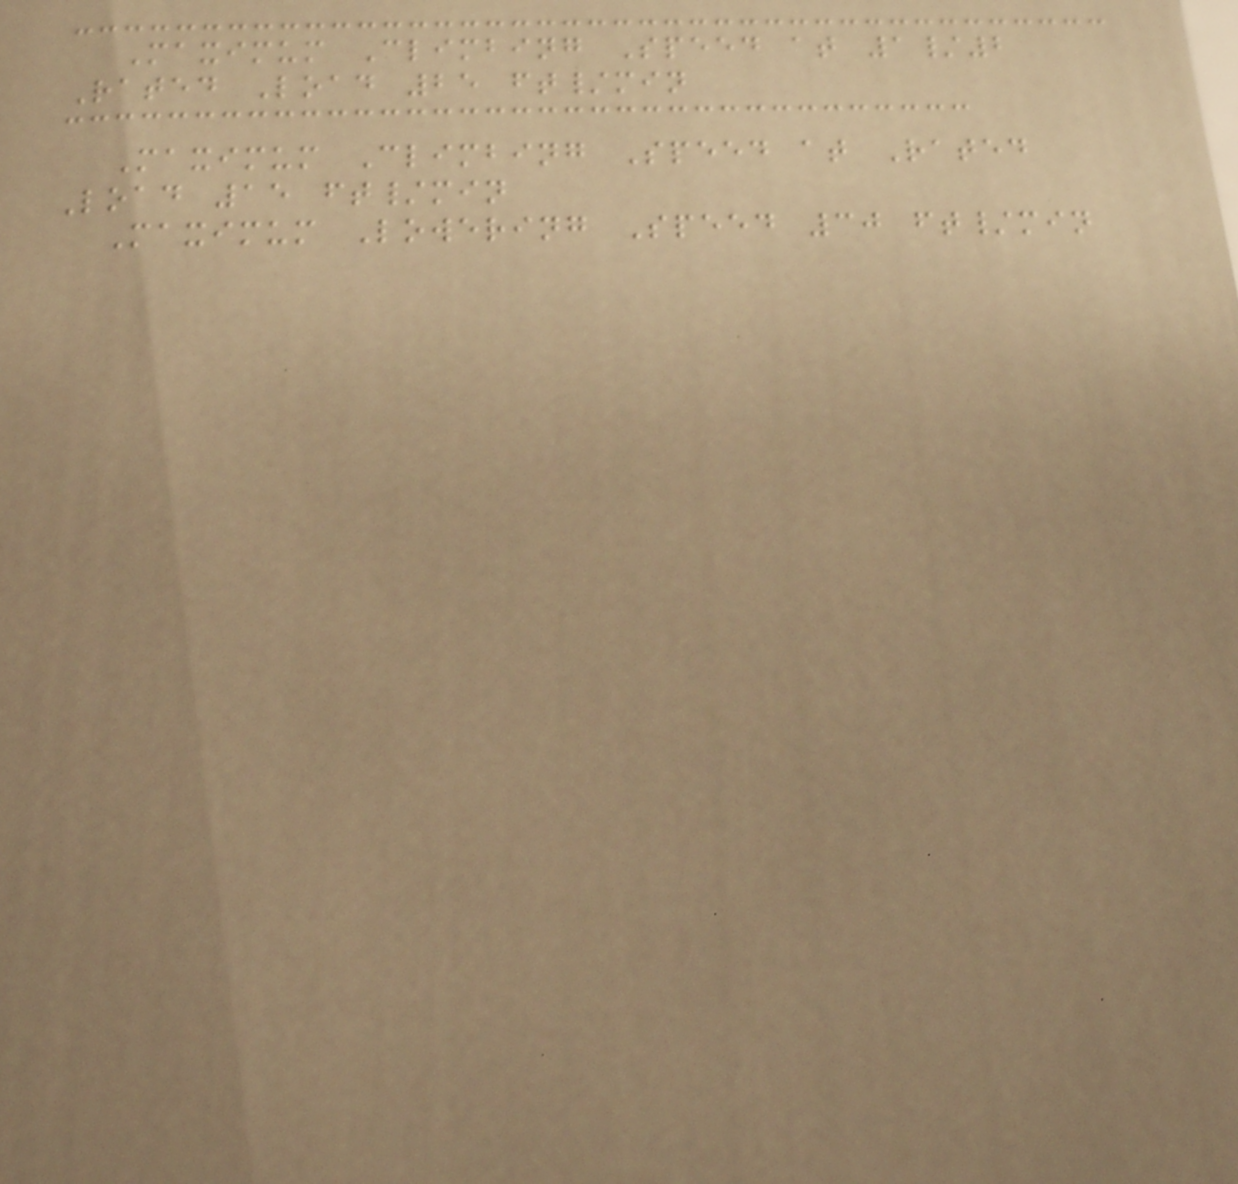Maximum Climbing Speed at 1/2
Rated Load 25 ft/min
Maximum Climbing Speed at Rated
Load 15 ft/min
Maximum Lowering Speed 30 ft/min
